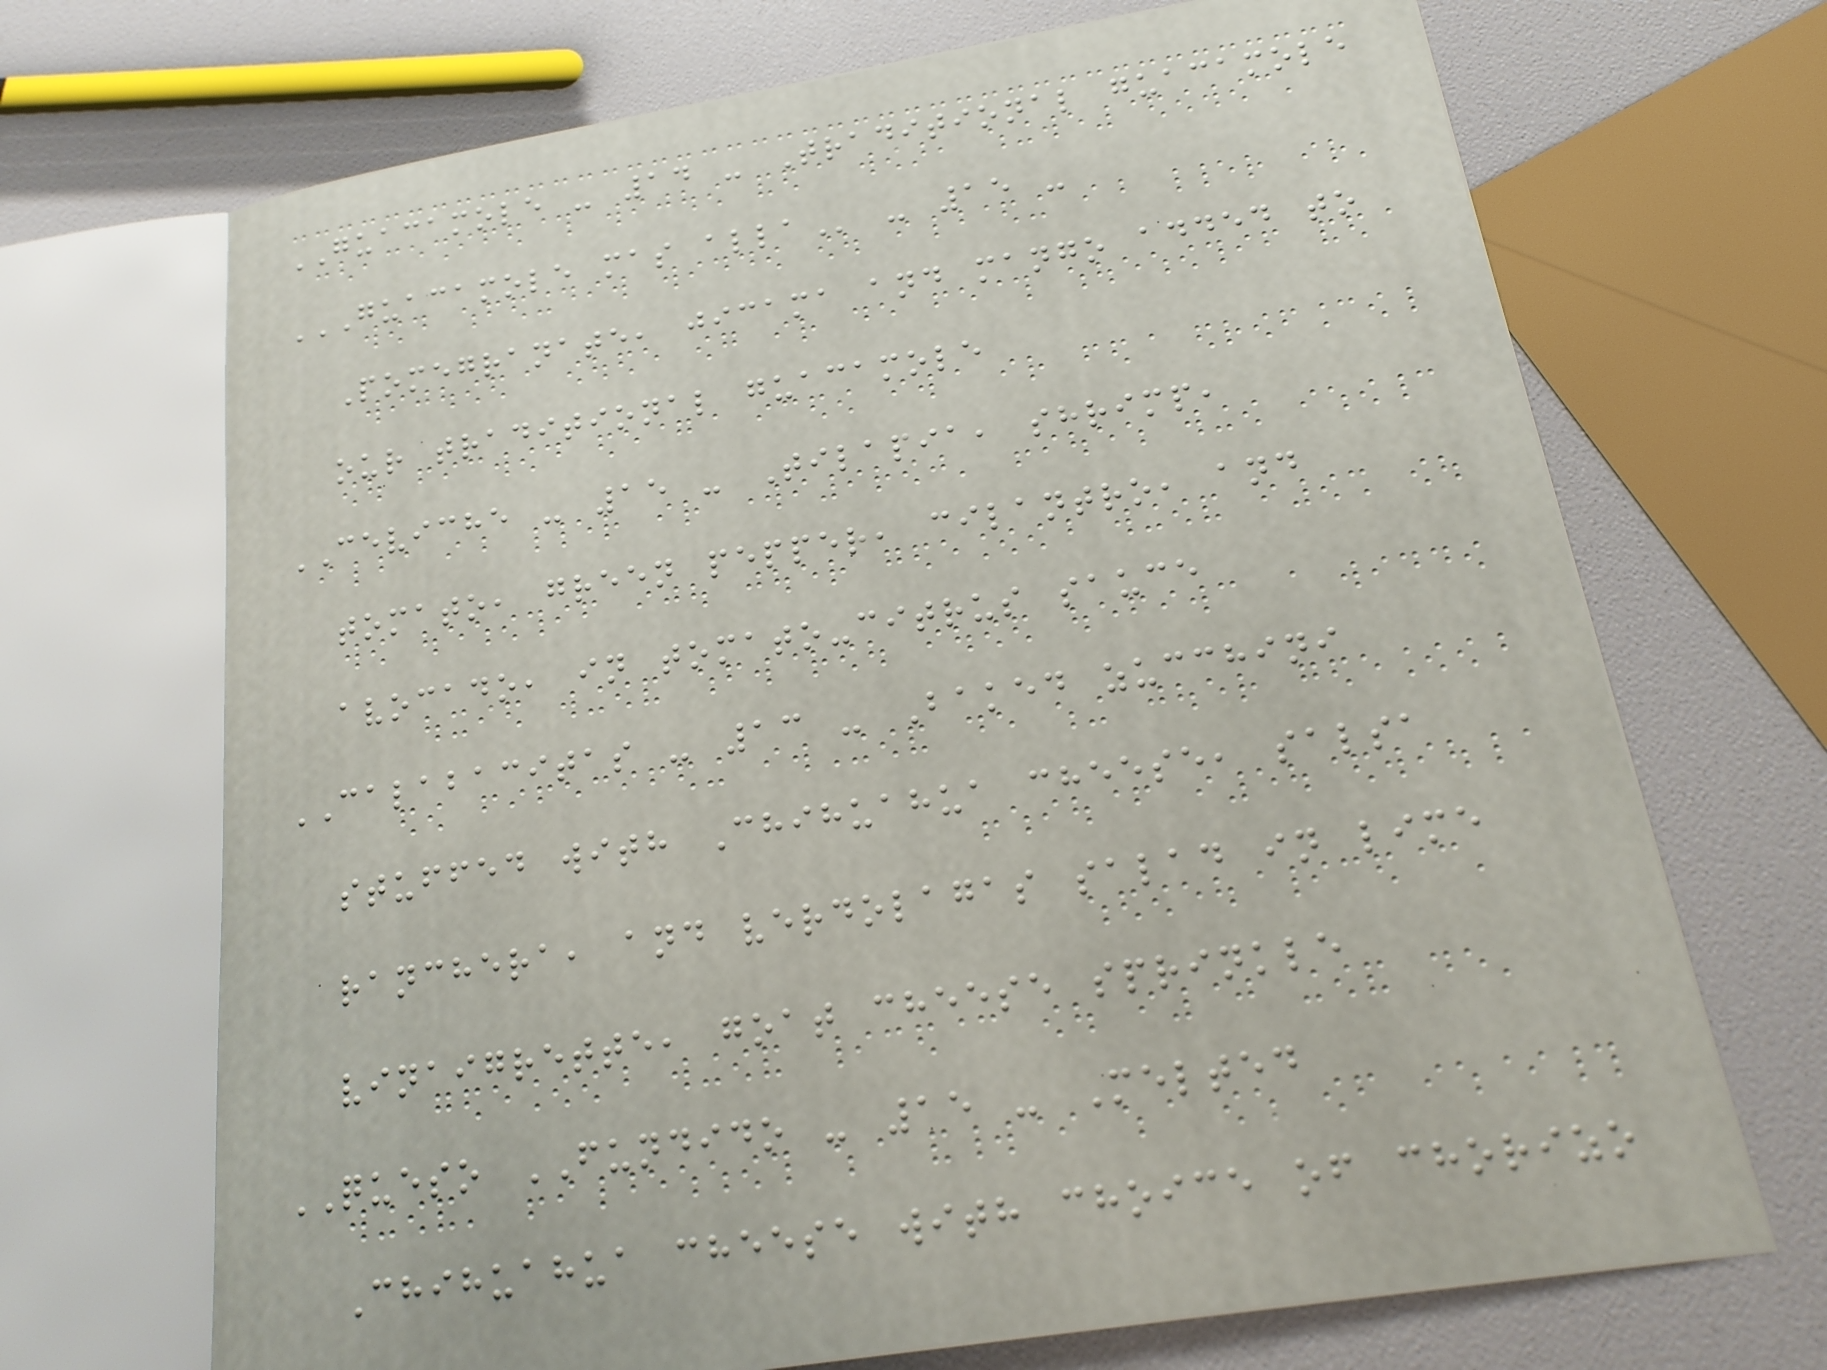GUACAMOLE - 14 - Traditional guacamole
GUACAMOLE MAS ALLA - 15 -
Pomegranate, jicama and mango added to
our traditional guacamole
CEVICHE - 15 - Tilapia, shrimp,
tomato, green pepper, cilantro, and
avocado, in tomato-citrus sauce
CALABACITAS - 13 - Baked zucchini
stuffed with Chihuahua cheese, salsa
ranchera, and verdolagas salad in lime
vinaigrette, goat cheese sprinkle
QUESO FUNDIDO - 15 - Melted
Chihuahua cheese with choice of chorizo
